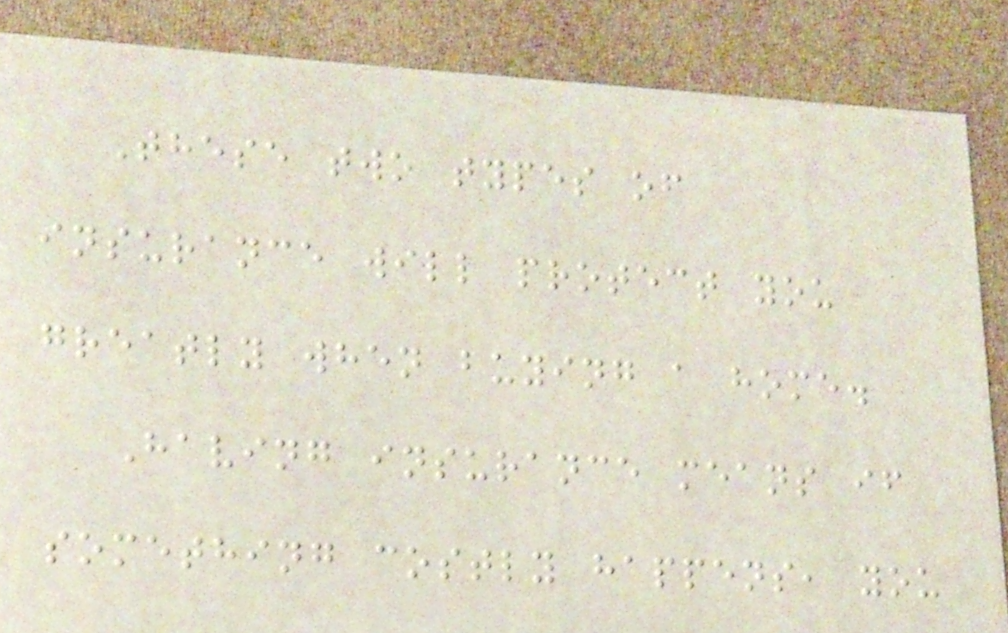These two types of
insurance will protect you
greatly when buying a home.
Having insurance means if
something costly happens, you
